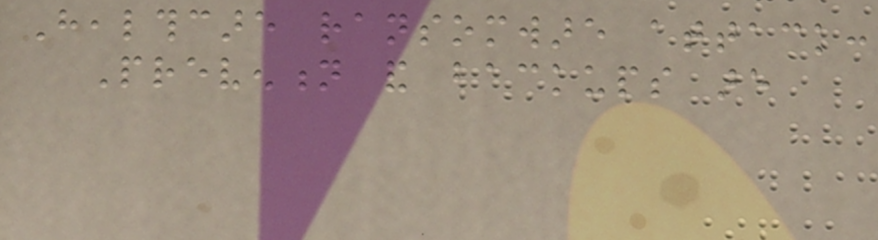Healthcare ransomware attack:
Prevention and backups are
